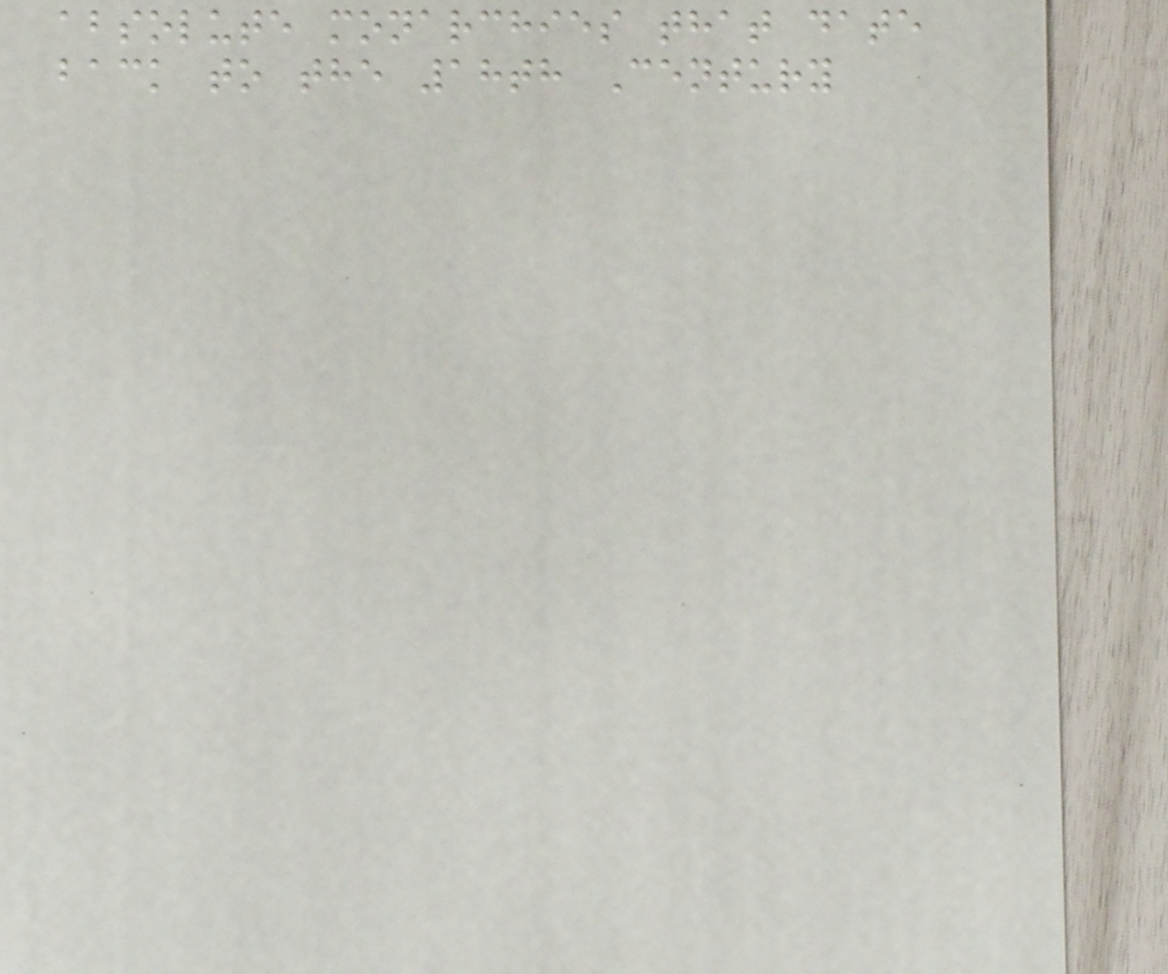absolute monarchies that date
back to the 18th Century
